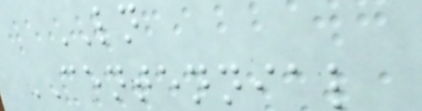LN
CENTENNIAL
